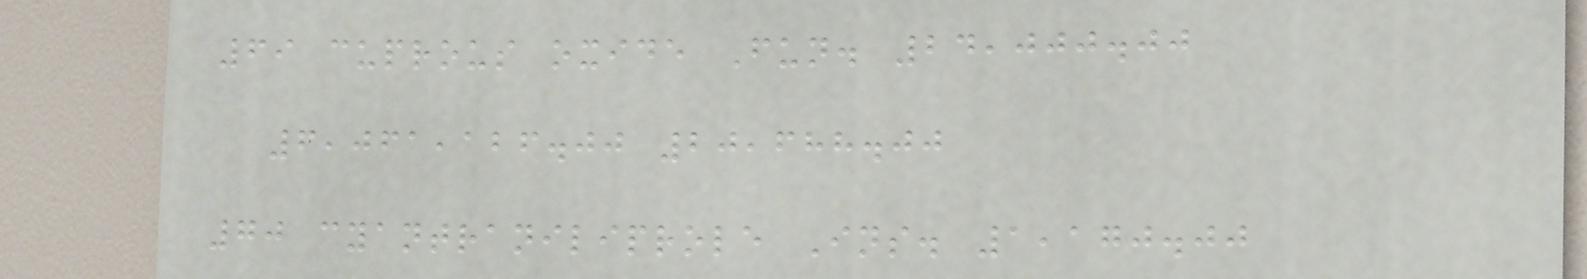69 cuprous oxide Fun. 24,000.00
6,061,126.00 20,688.00
70 cyantraniliprole Ins. 1,170.00
